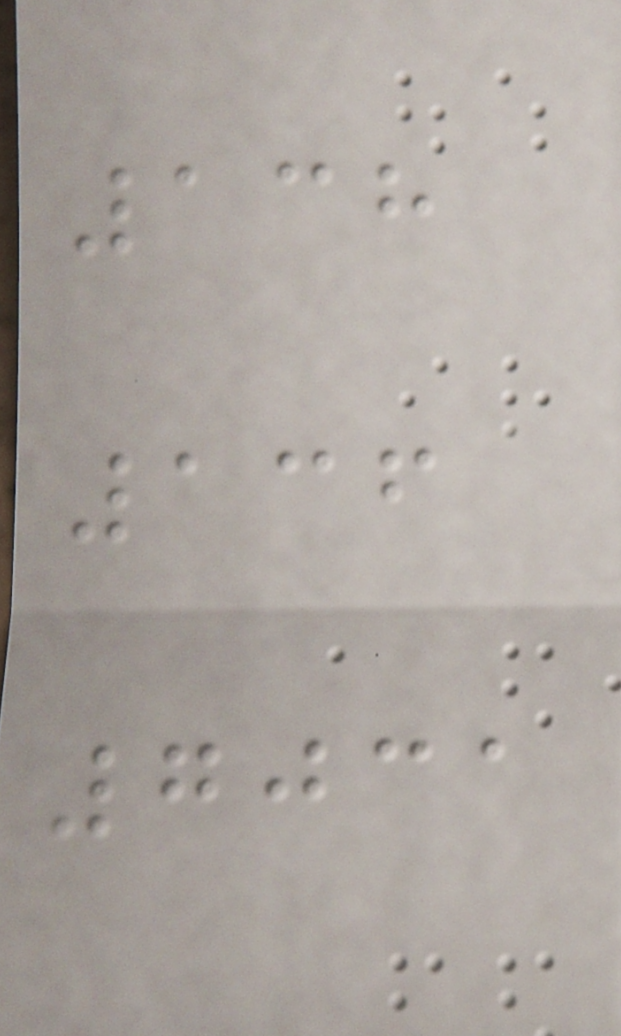138
136
7031
